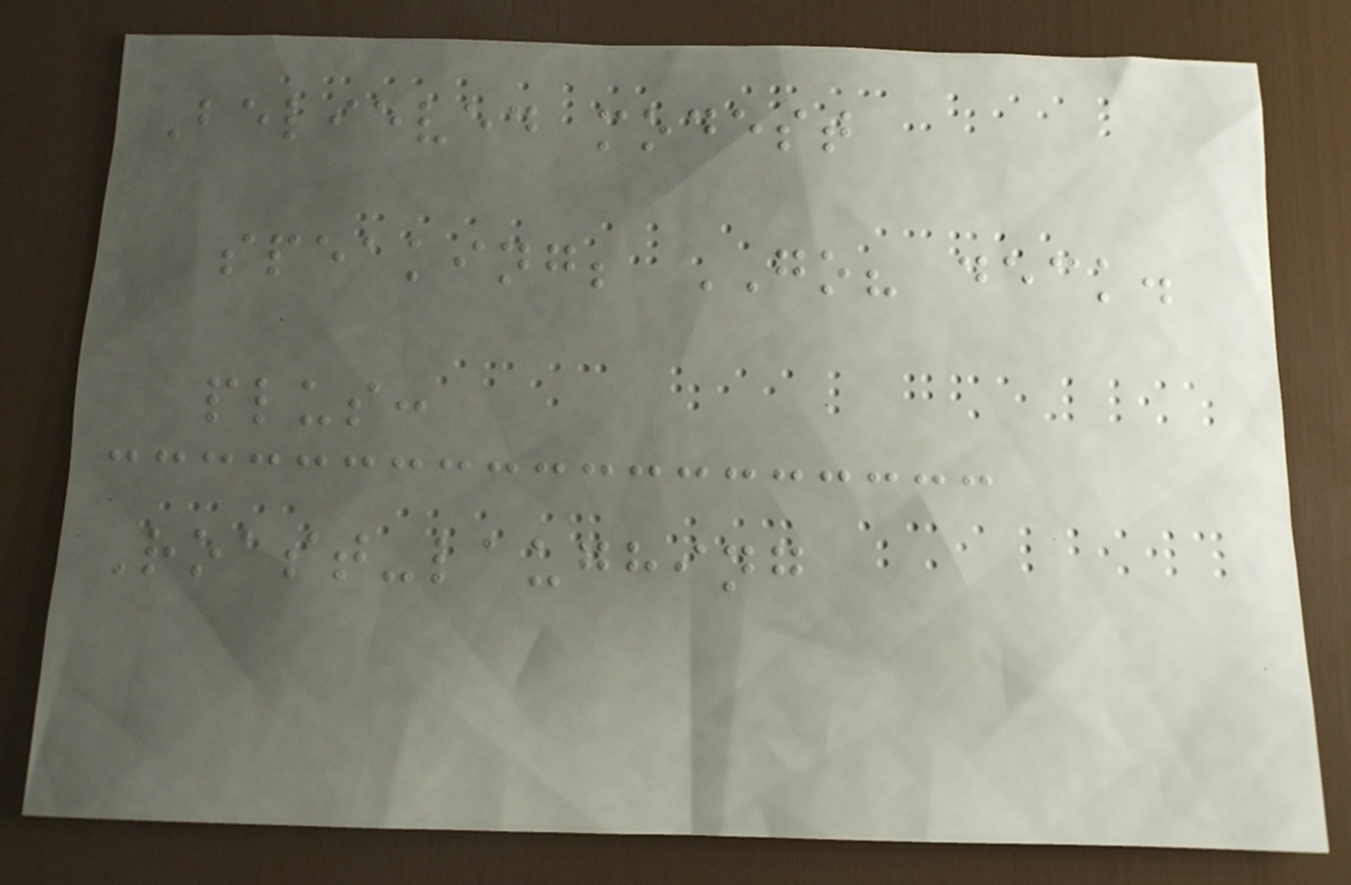Believed modest
speaking; GO? deck.
plus:
Roast-laughing
